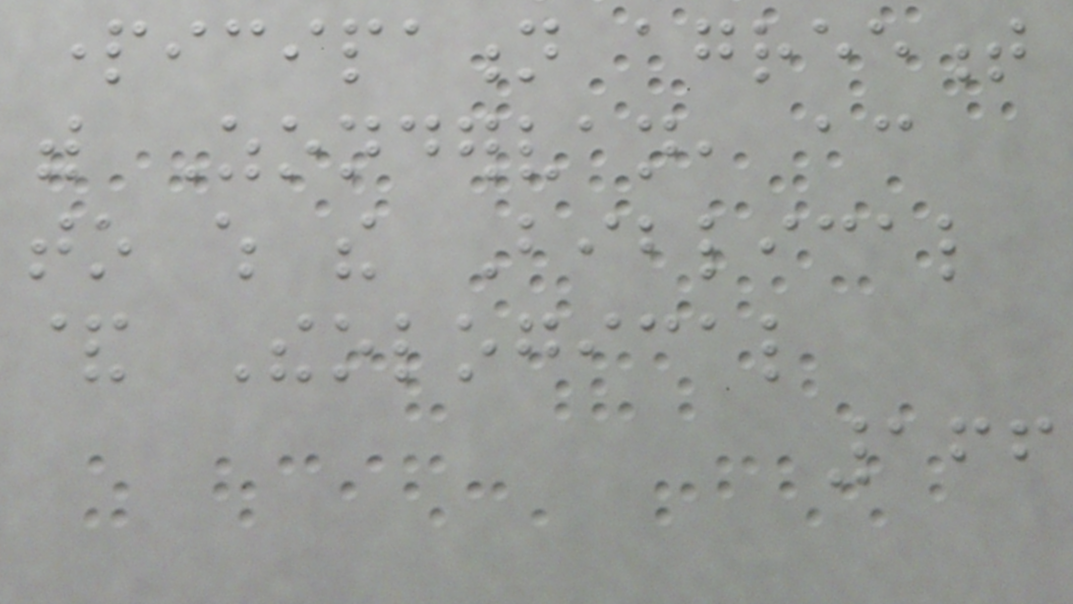participation agreement
with Zondervan, according
to which the Biblical
& Theological
166
